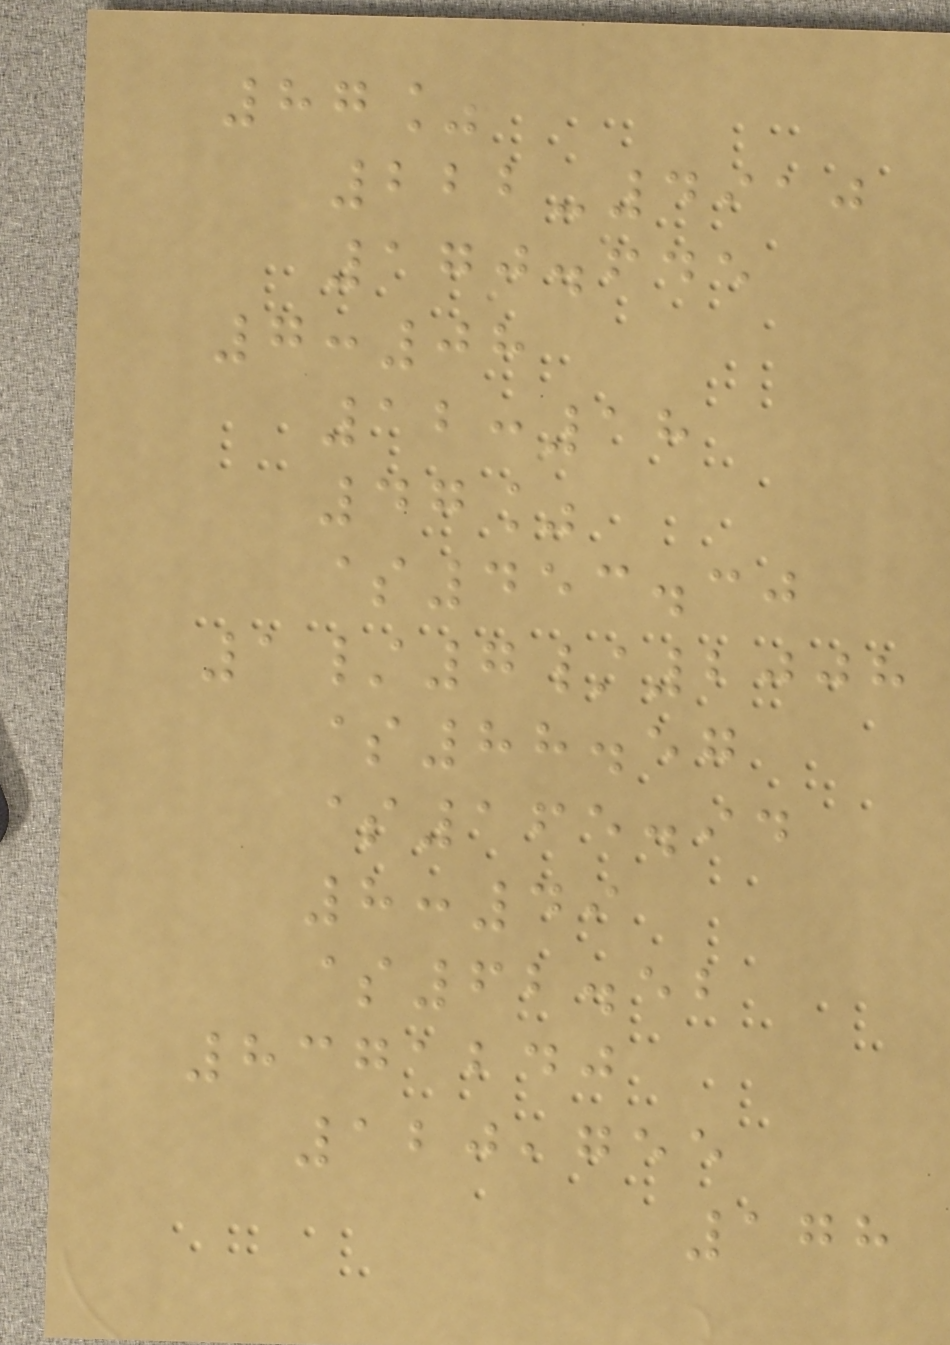87%
222-4910
170.645
7:08
12:18
47%
$453.30
1/7/2008
$88.57
$165.94
8:49
$62.52
8371240
120,755
178
